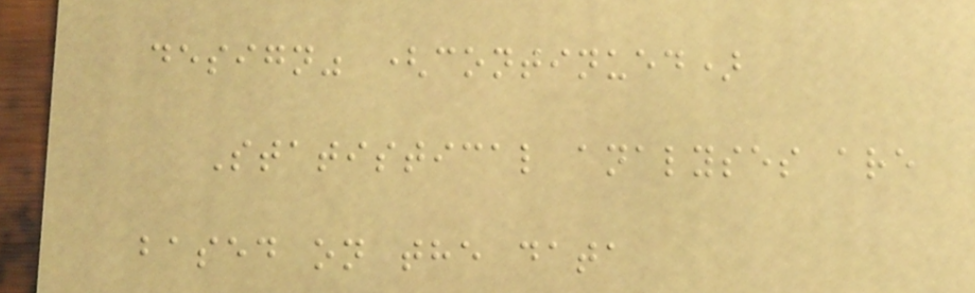design" (continued)
Statistical analyses are
based on the data
